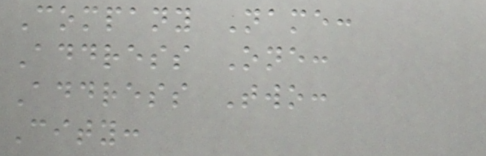Company Name:
Address One:
Address Two:
City:
